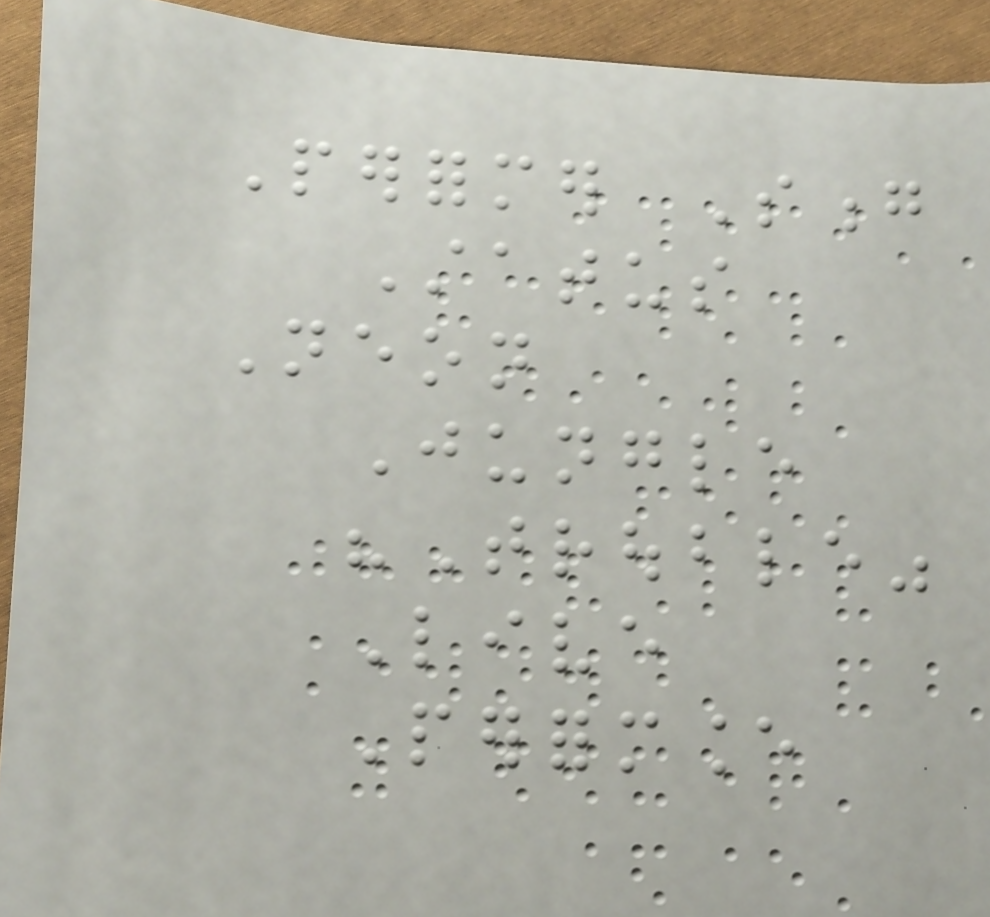Performer Song
Status
Neon
Jungle
"Trouble"
Live
Performance
